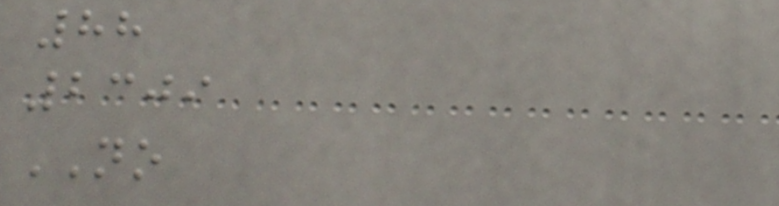88
2309
NO
